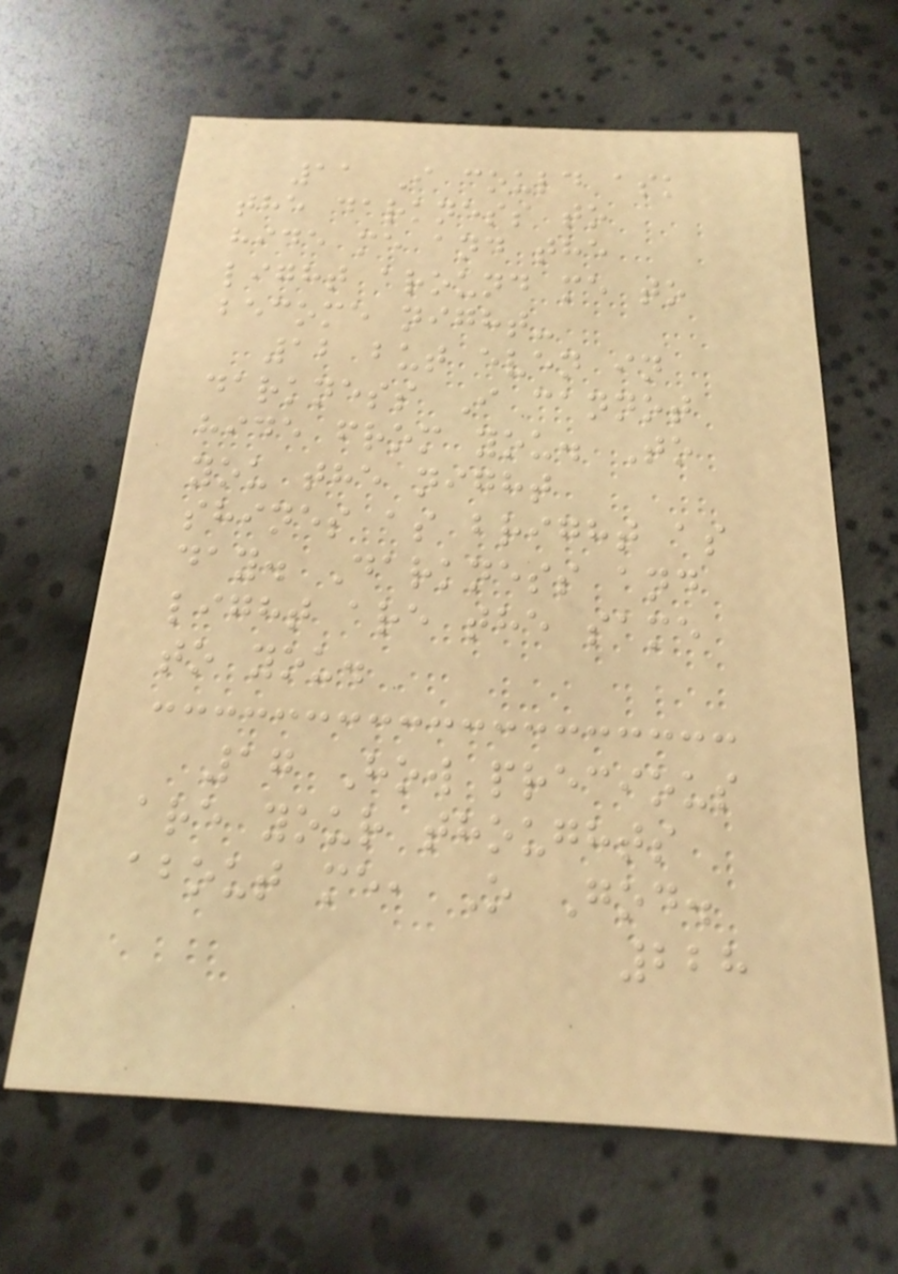11 I could ask
the darkness to
hide me and the
light around me to
become night-
12 but even in
darkness I cannot
hide from you. To
you the night
shines as bright as
day. Darkness and
light are the same
to you.
17 How precious
are your thoughts
about me, O God.
228
